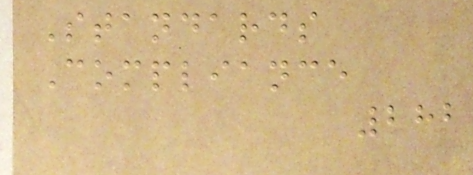Standards
Compliance
282
